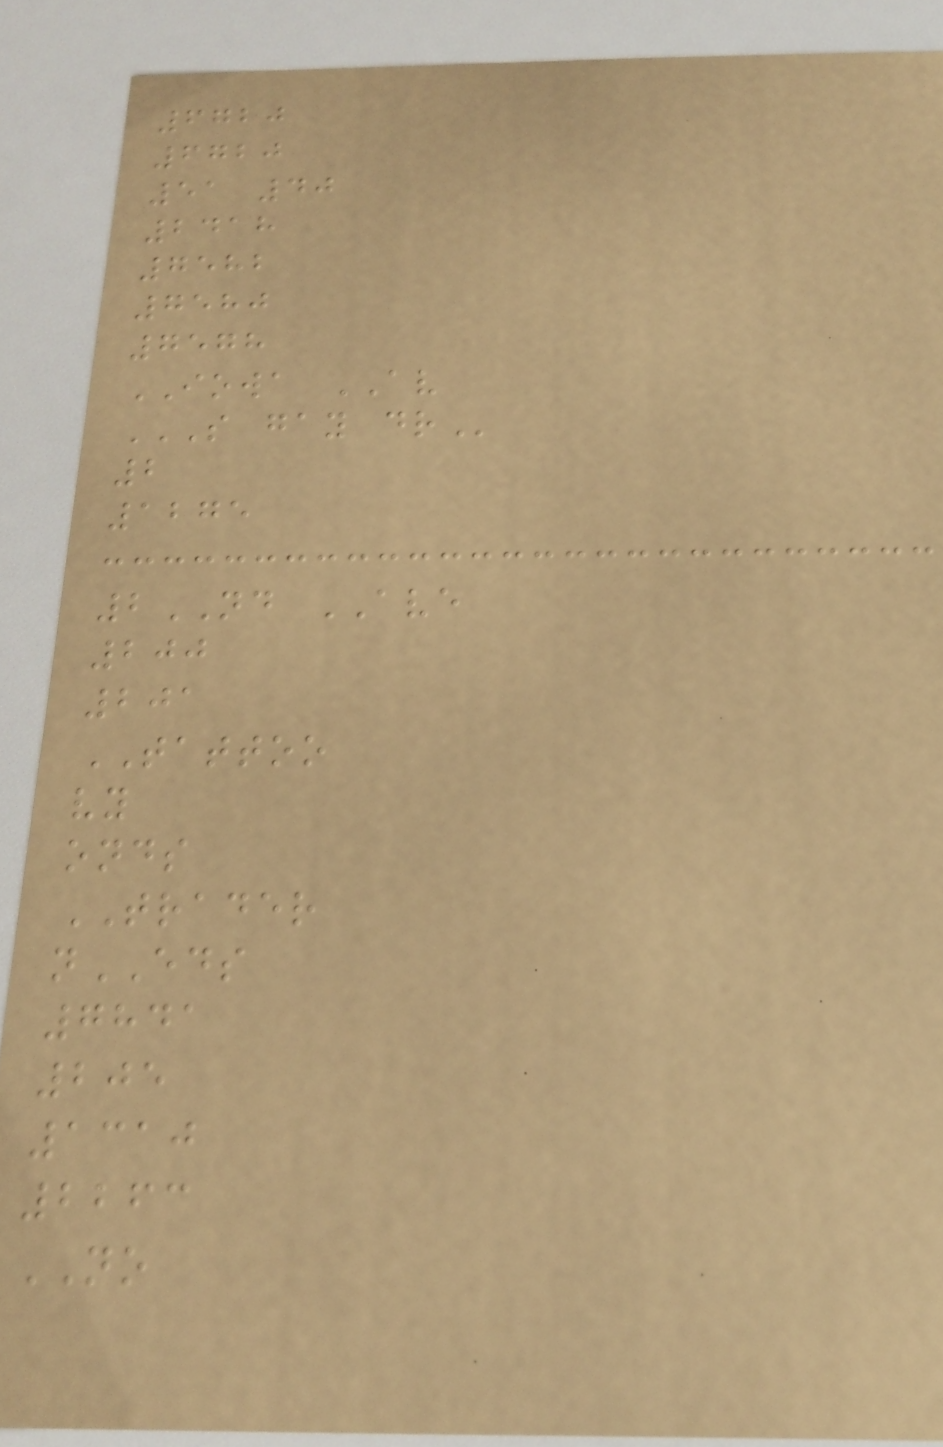6720
6720
51 40
2418
7582
7580
7578
IOWA AV
S GAY DR
2
1275
2ND AVE
200
201
TATTOO
vy
onds
TRADER
nEDS
7841
205
1310
2263
NO
